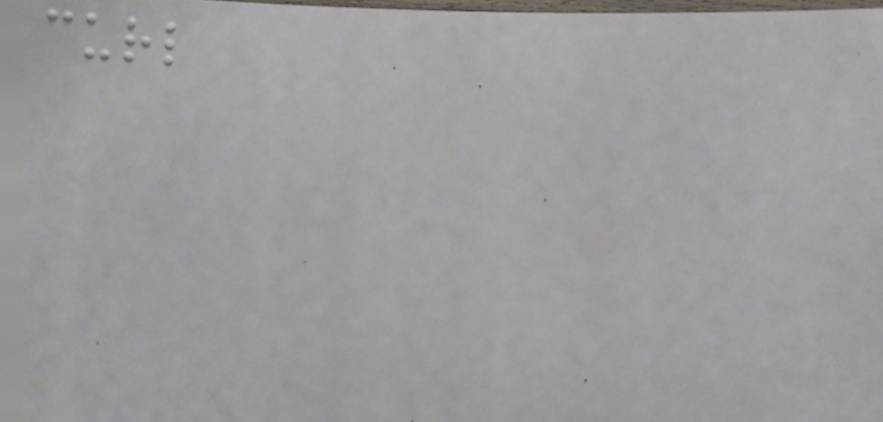curl
